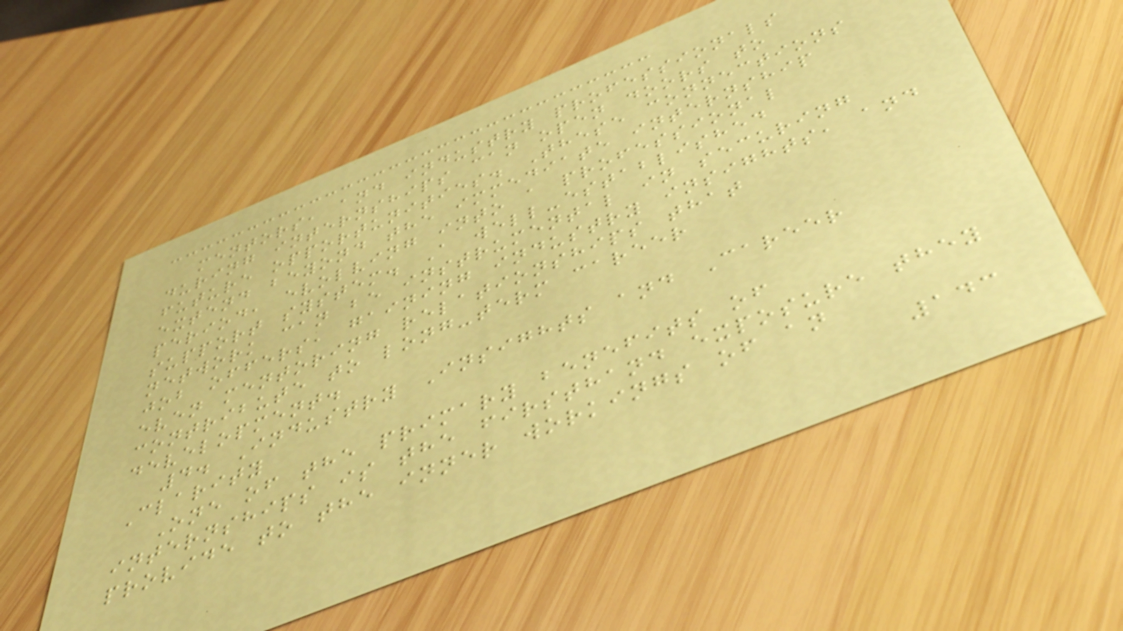mentors, and industry professionals
during internships can open doors to
future opportunities. These connections
extend beyond the immediate internship
period, evolving into a professional
support system. A well-established
network can be instrumental in securing
job offers, gaining industry insights, and
even mentoring relationships that
contribute to long-term career
development.
4. Industry Insights and Career
Clarity
One of the primary benefits of
internships is the firsthand exposure they
provide to the inner workings of an
143
